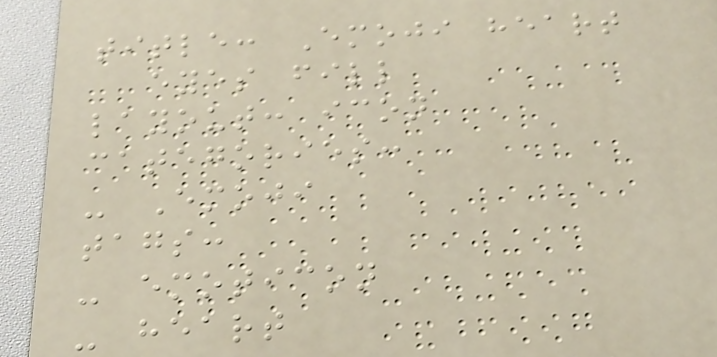title: Emoji heart
eyes fill
layout: icon
categories:
- Emoji
tags:
- emoticon
- heart
